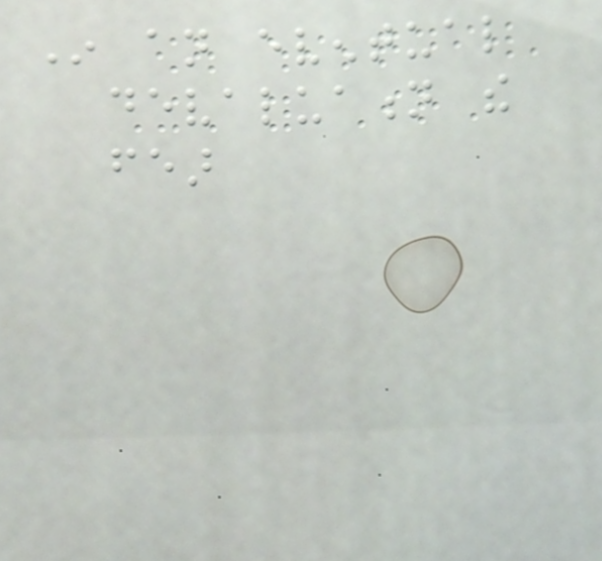In an eventual
devaluation the
fear
